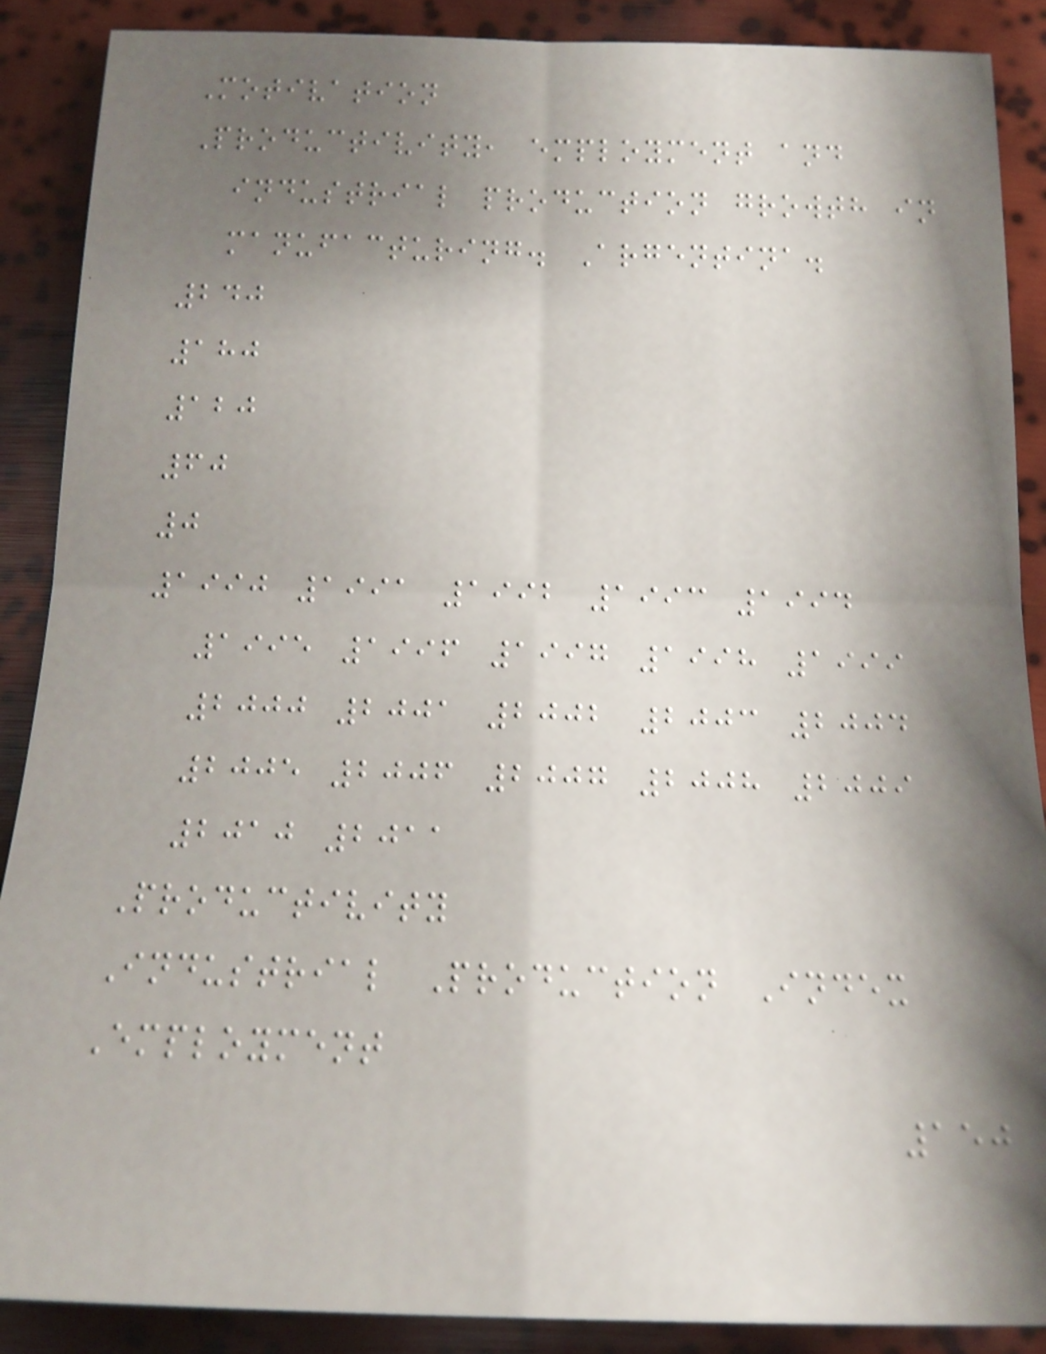Motivation
Productivity, employment and
industrial production growth in
manufacturing. Argentina.
240
180
120
60
0
1990 1991 1992 1993 1994
1995 1996 1997 1998 1999
2000 2001 2002 2003 2004
2005 2006 2007 2008 2009
2010 2011
Productivity
Industrial Production Index
Employment
150
